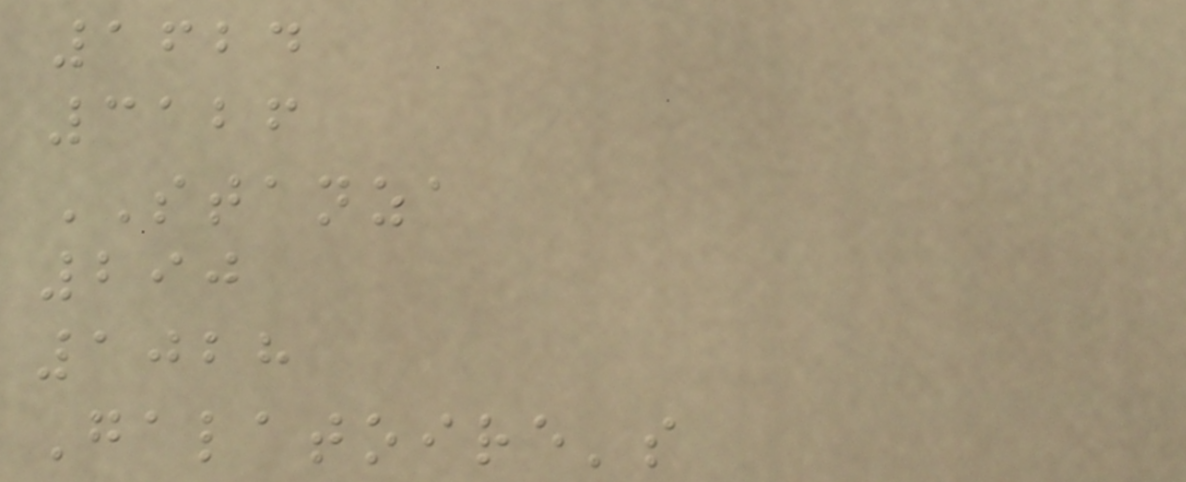1624
3126
STANZA
290
1028
Galatoire's
